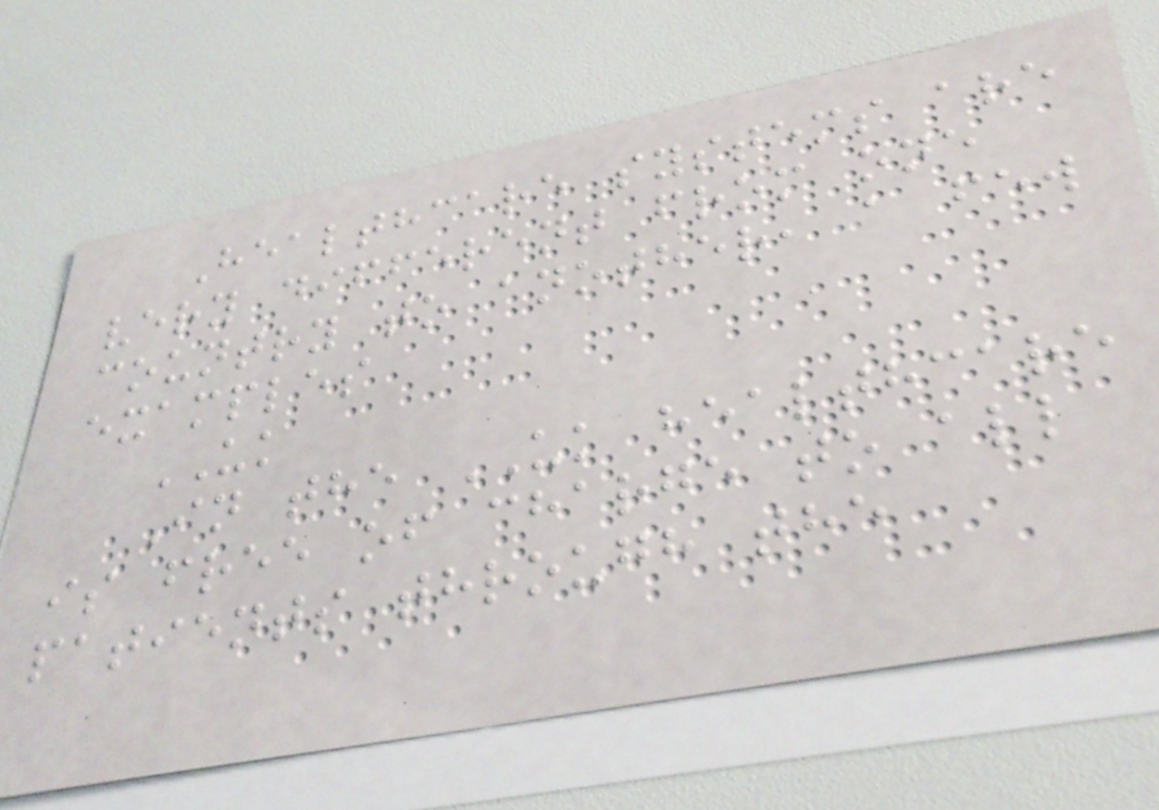Healthcare systems are
very different from one
country to another, a few
examples
UK
In the UK healthcare
is free of charge to all
patients through the
